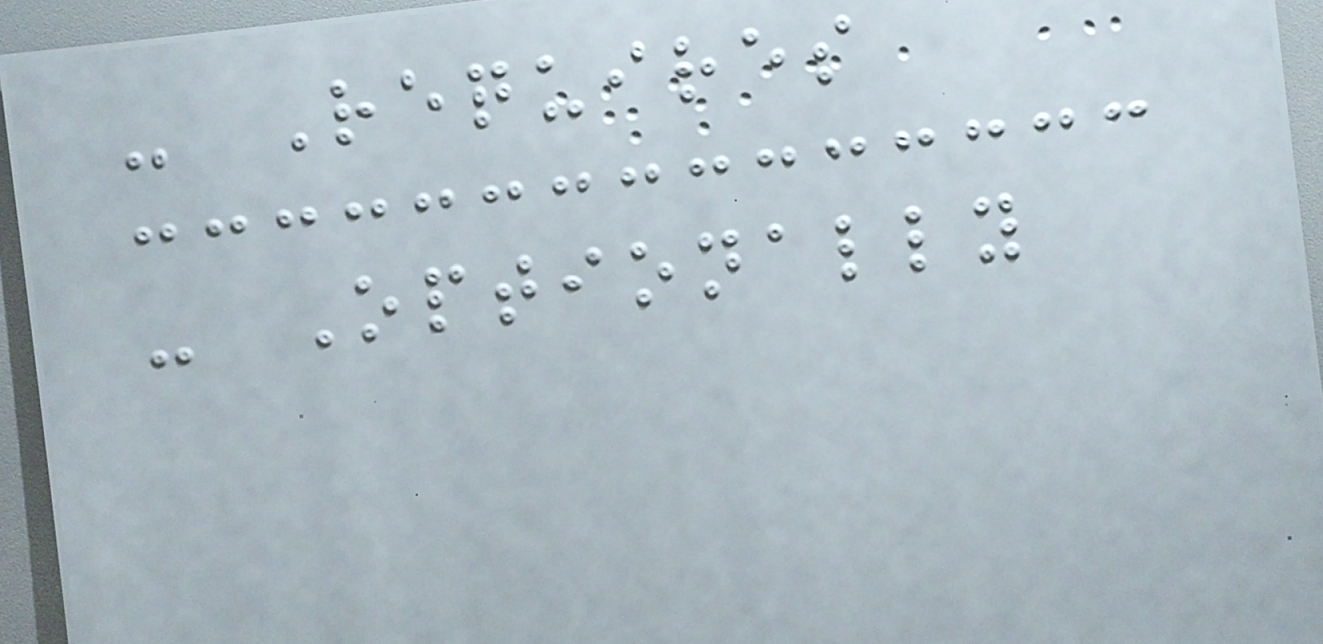- Requires
- Optionally
